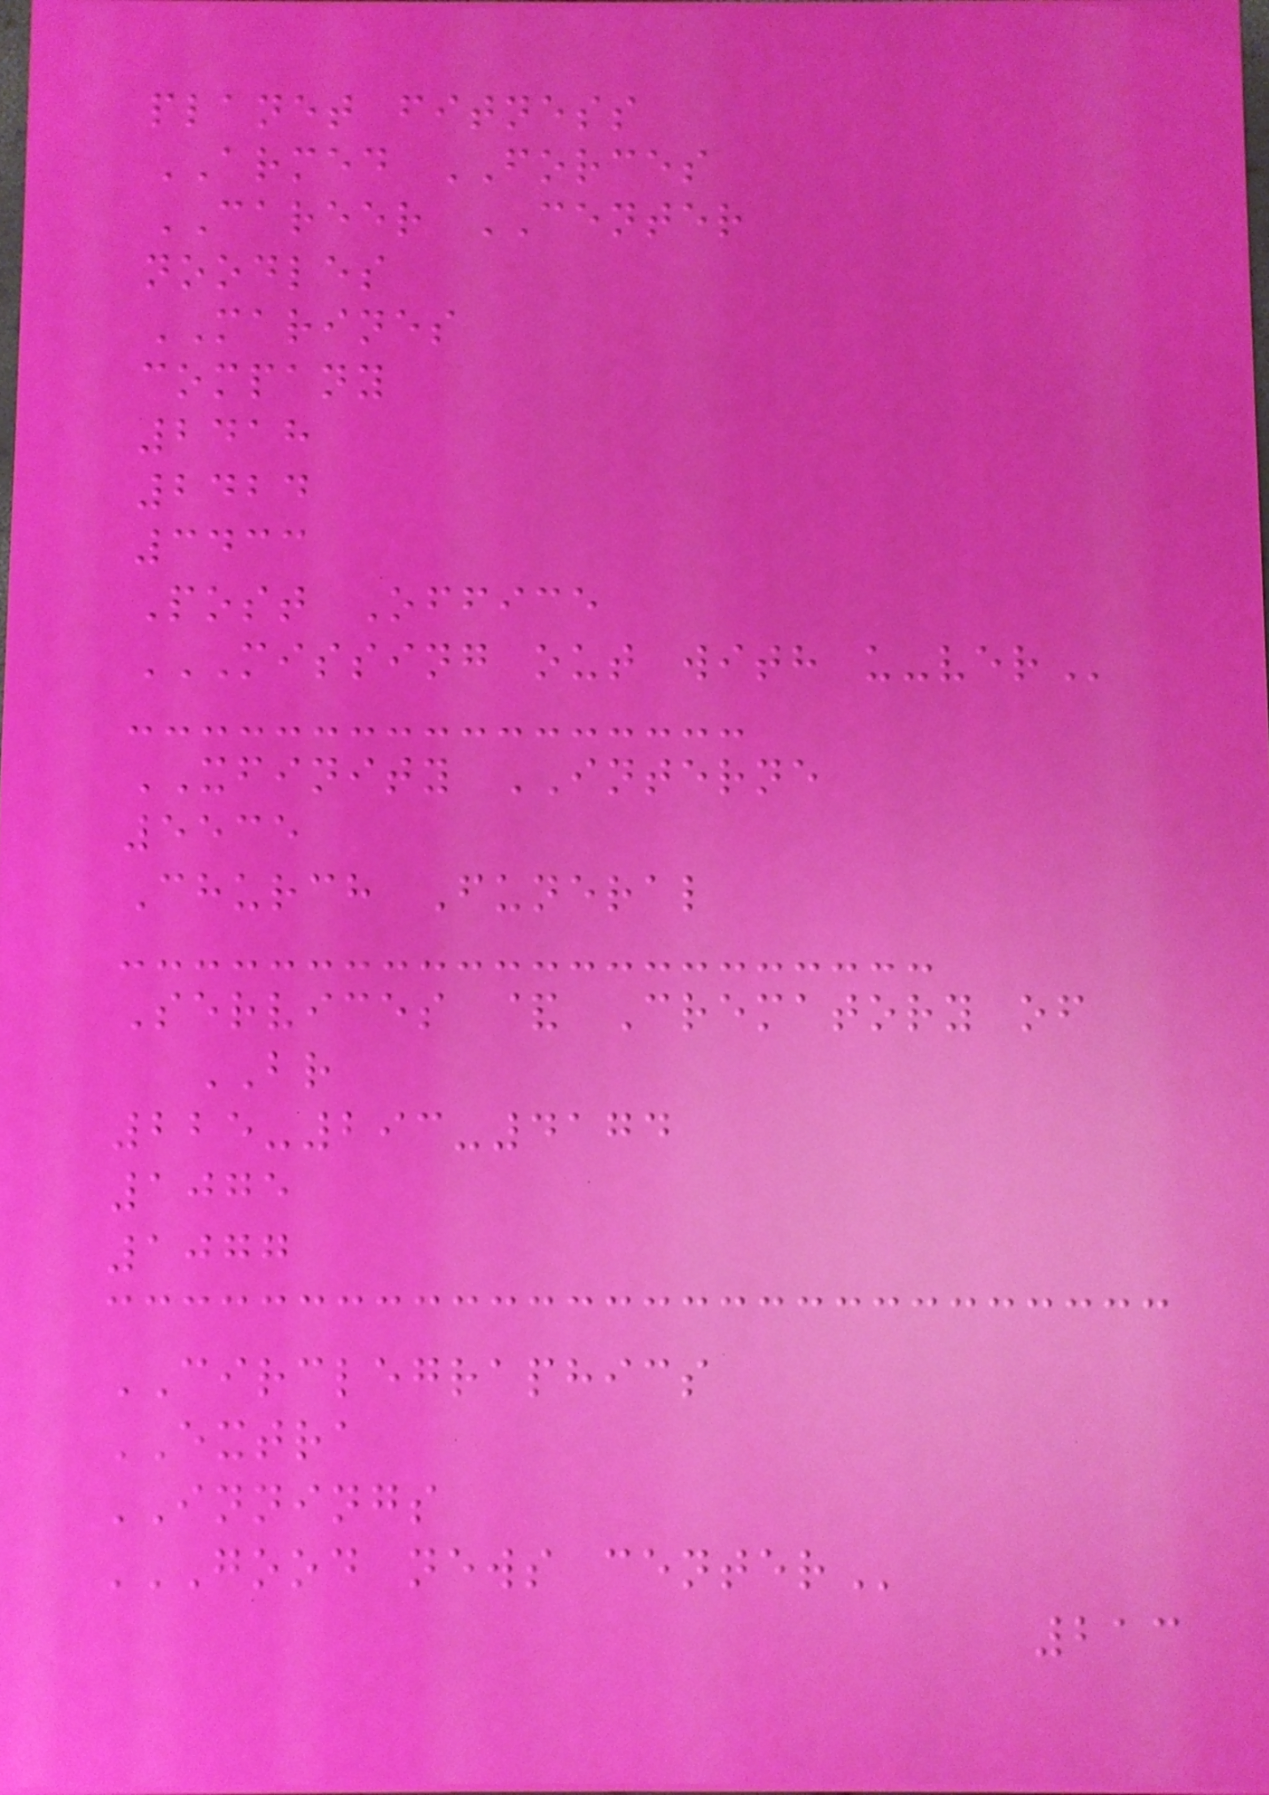planet fitness
ARMED FORCES
CAREER CENTER
noodles
MARINES
company
2418
2424
3433
Post Office
MISSING OUT WITH U-VER
XFINITY INTERNE
5535
Church Funeral
Services & Crematory of
BR
225-293-4174
1075
1077
CIRCLEGRAPHICS
EXTRA
INNINGS
GOOD NEWS CENTER
213
